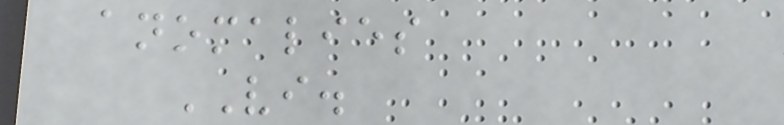anomalies
VI.
